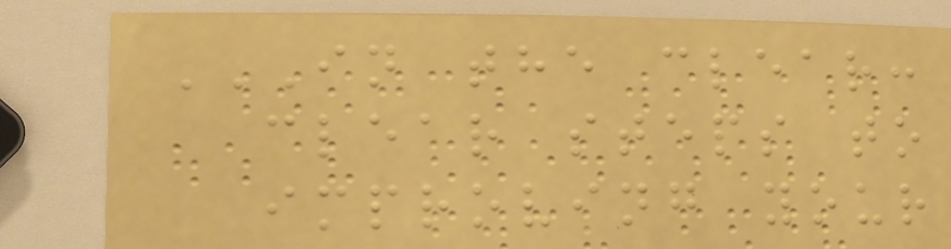IN THE CLEAR:
CLEAR STEPS TO
IMPROVING YOUR
